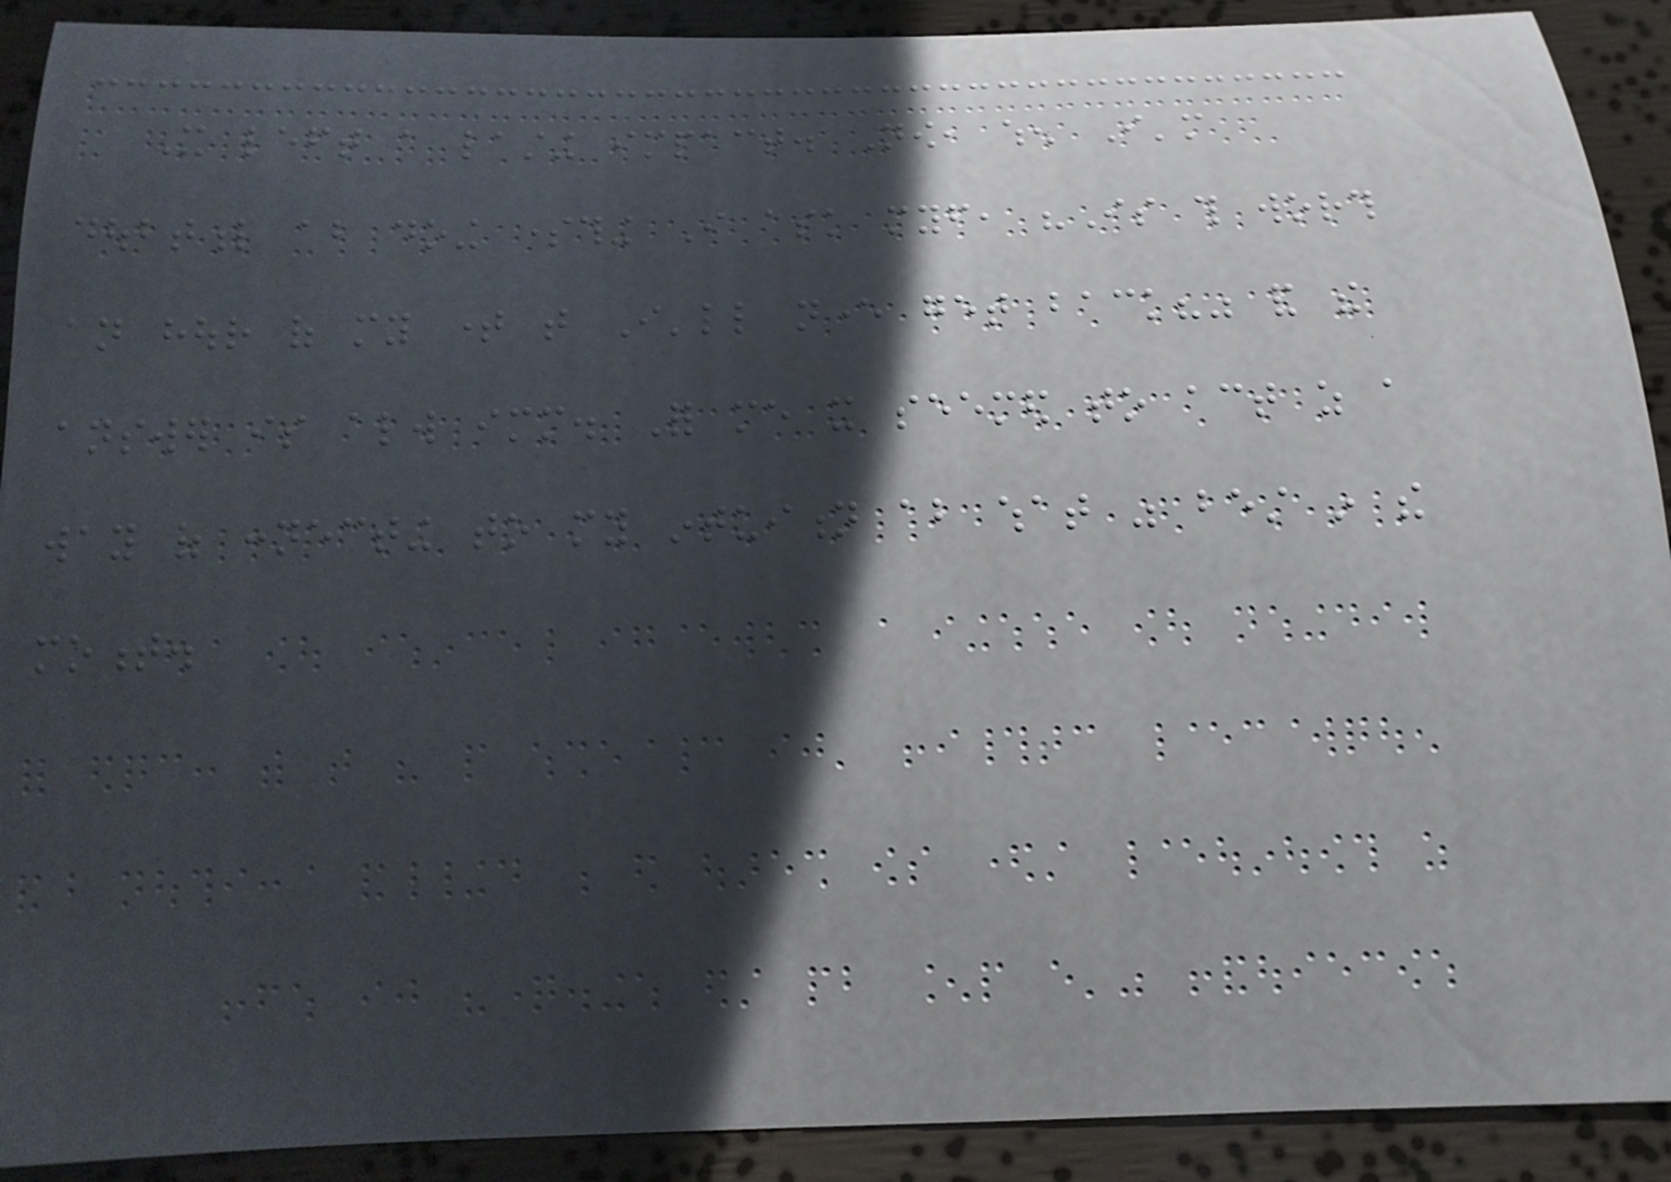It left a lasting impact. Now, when I'm
doubtful about doing something I ask myself, "Is this worth
an hour of my time that I'll never get back?" and the
answer is always immediate. For me it seemed to act as a
way of connecting to my intuition about what was best in the
moment.
